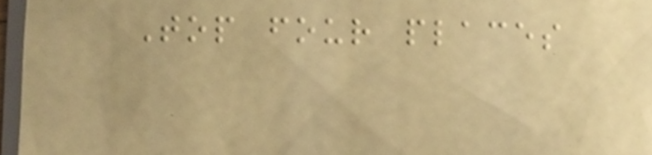Top four places
